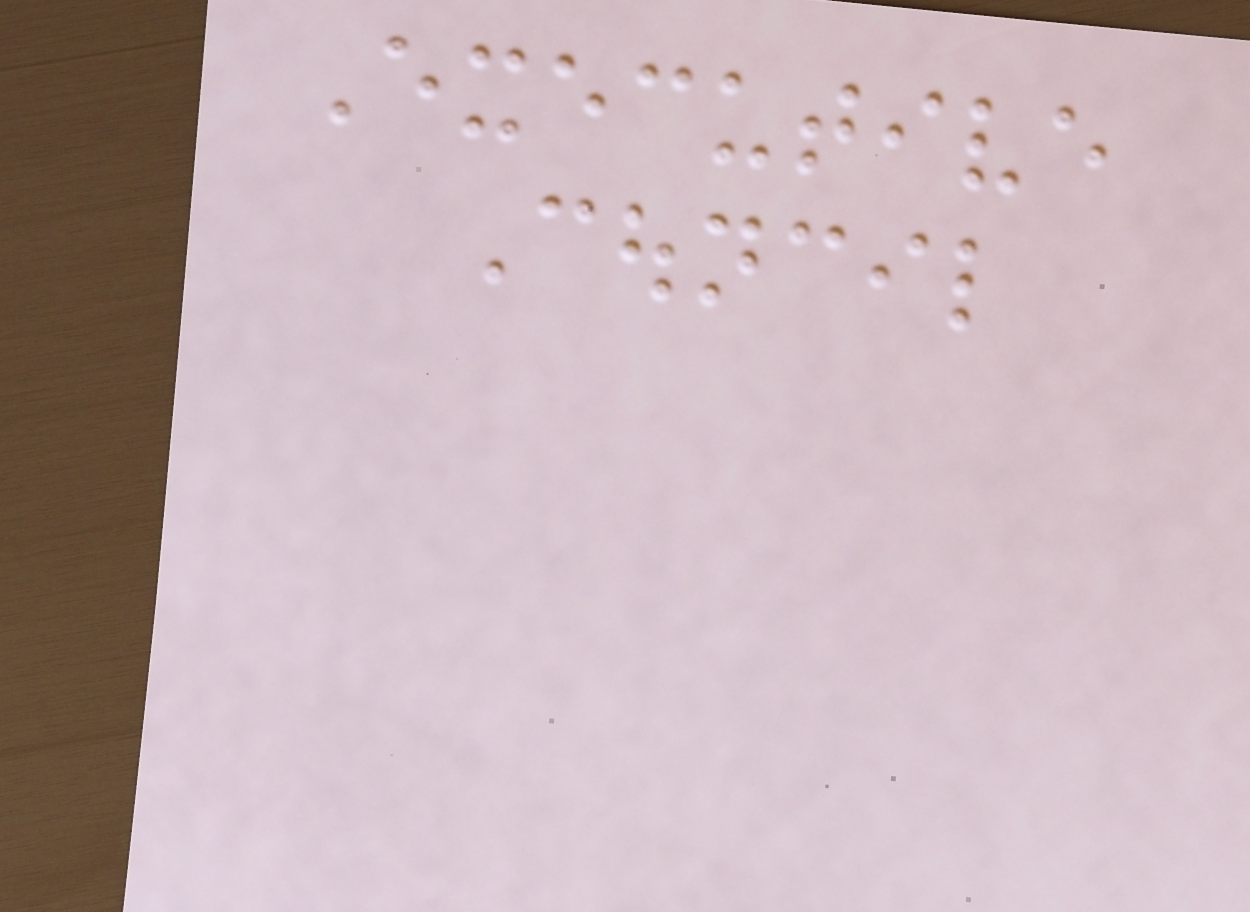Executive
Council
